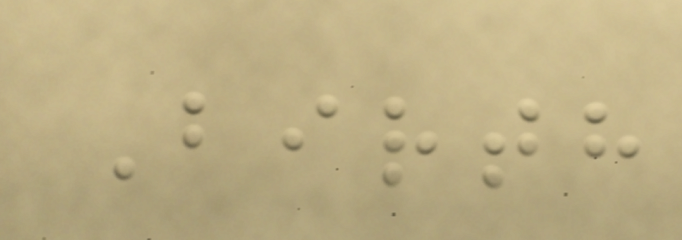Birth
